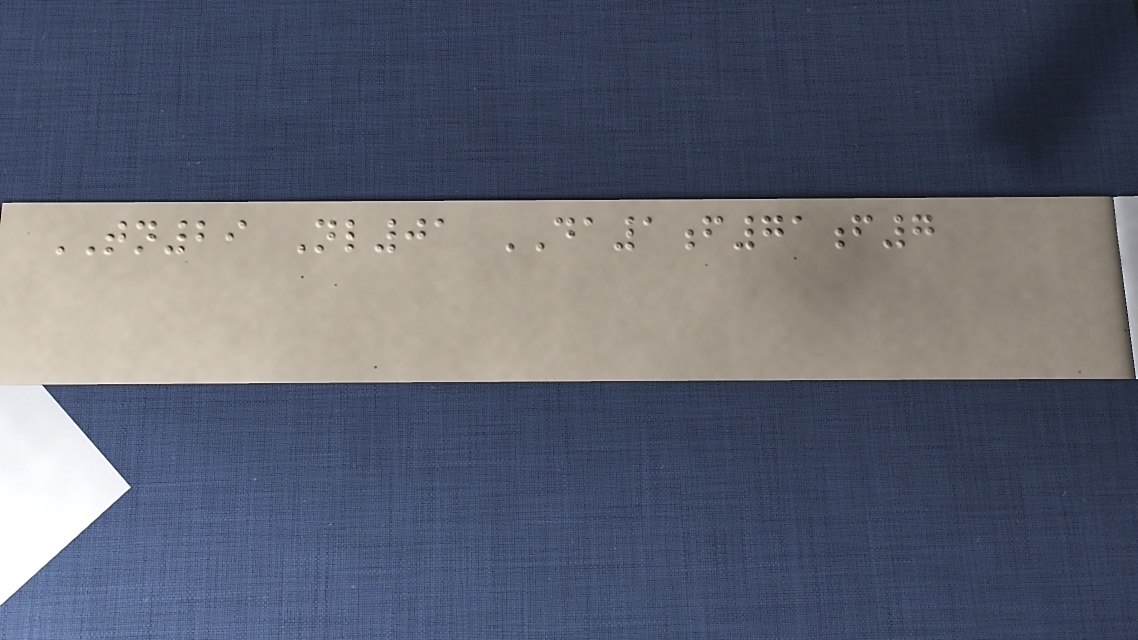TN29 Nl01 DA1f71f7
